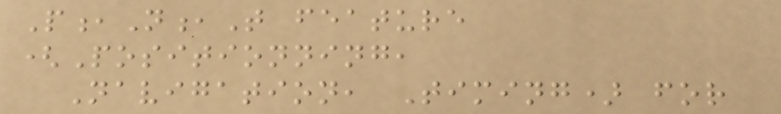P,N,T feature
(Positionning,
Navigation, Timing) for
